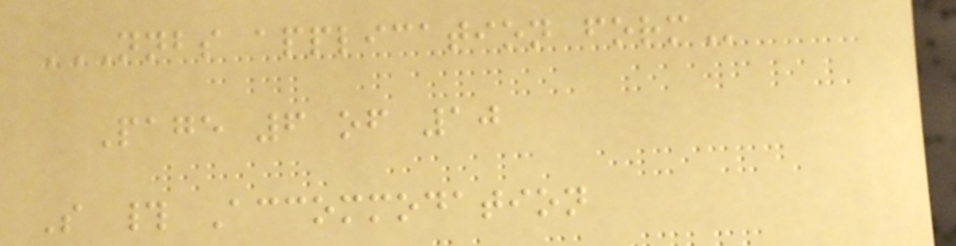NNBS APPLICATION FORM
Page 6 of 10
S # Accommodation
